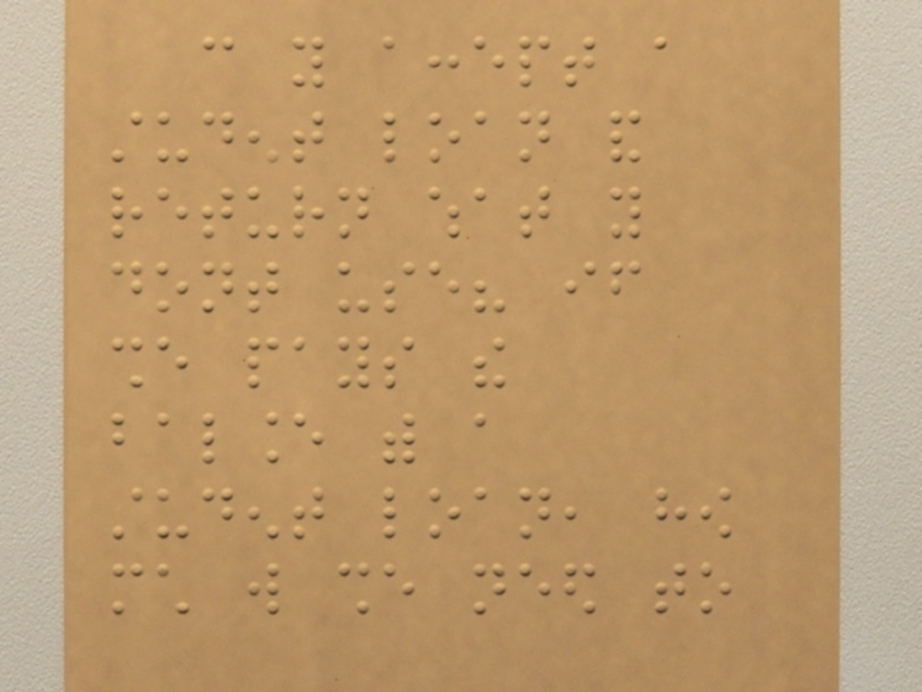can you accept a
student loan and
return what you
dont use? if
she pays the
balance with a
student loan, how
much will she need to
